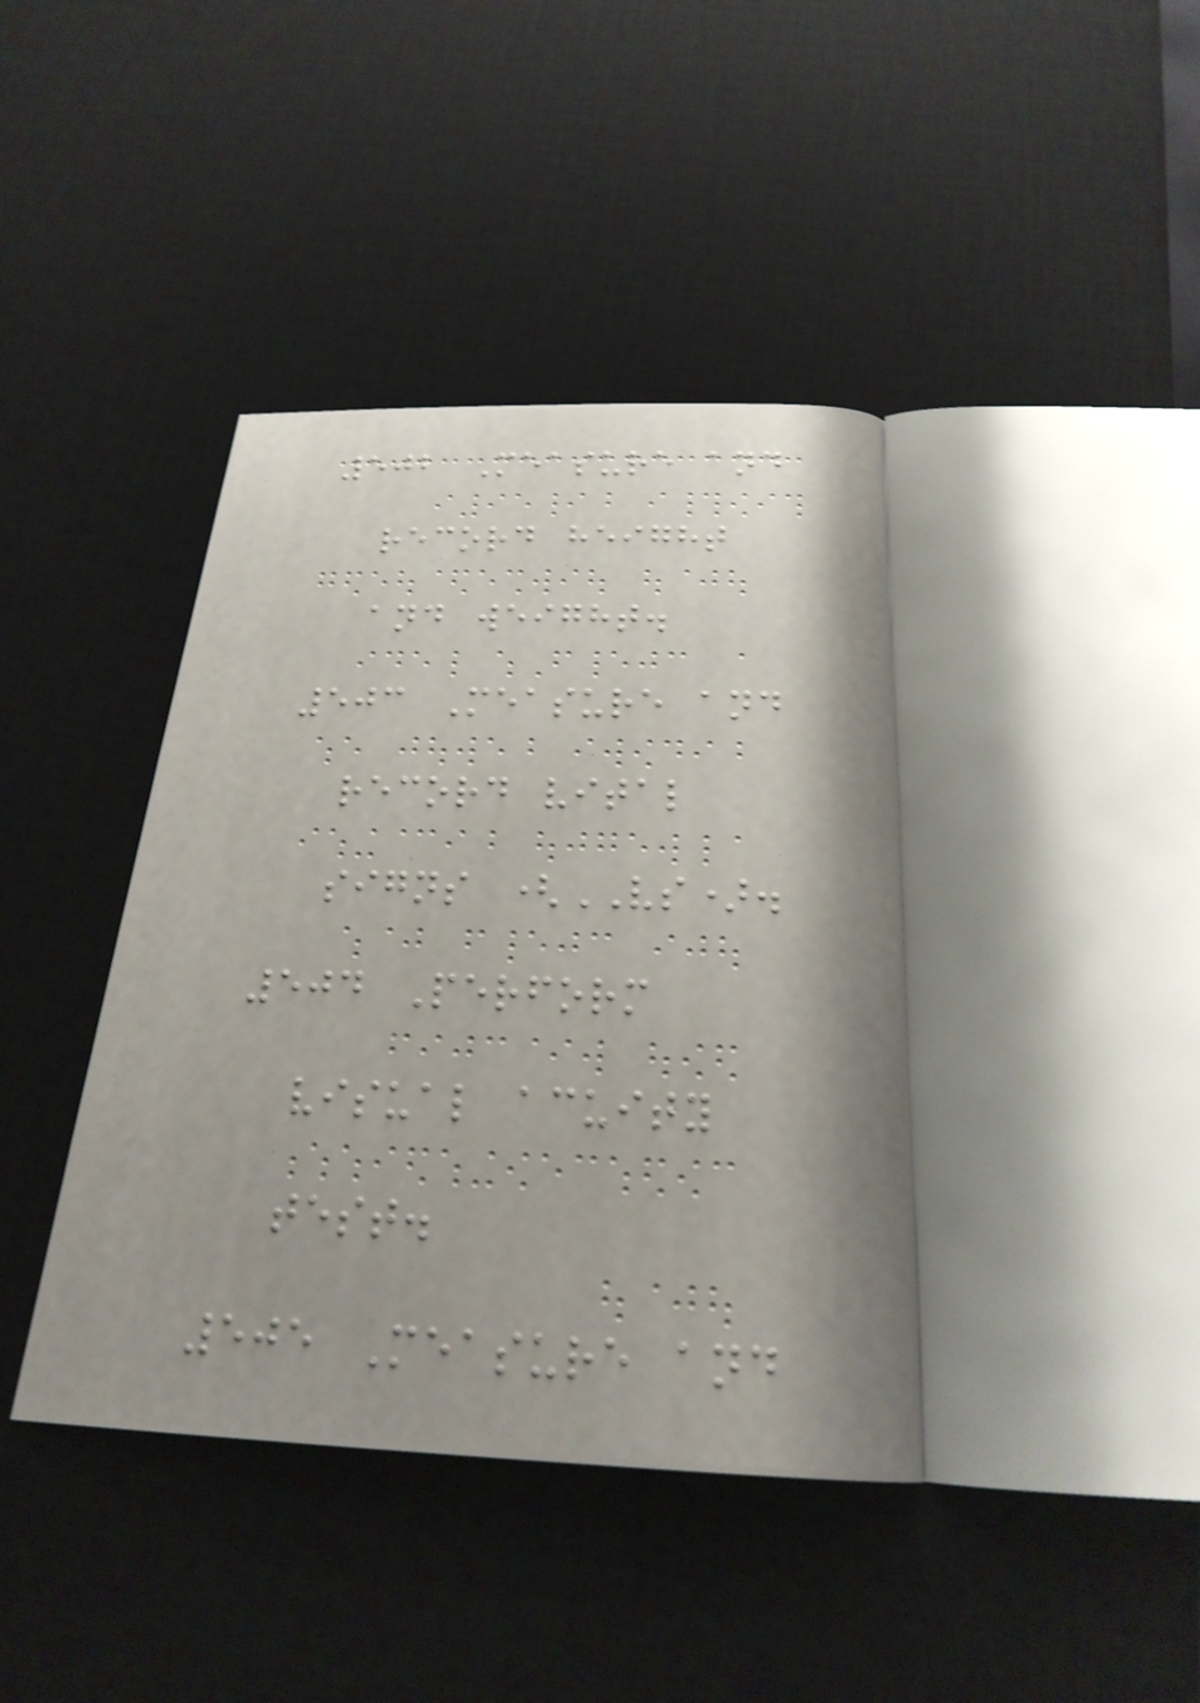502 Measure and
record height
and weight.
503 Measure and
record vital
signs (VS).
504 Perform
visual acuity
test.
505 Measure and
